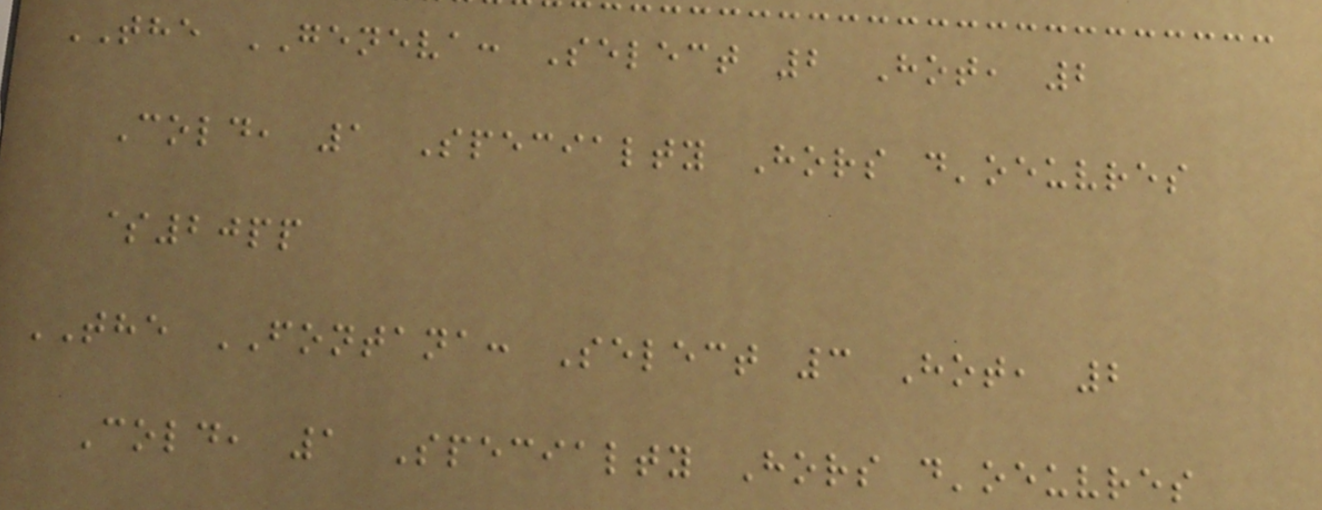THE GENEVA: Select 2 Hot, 2
Cold, 1 Specialty Hors d'oeuvres
$20pp
THE FONTANA: Select 3 Hot, 2
Cold, 1 Specialty Hors d'oeuvres
